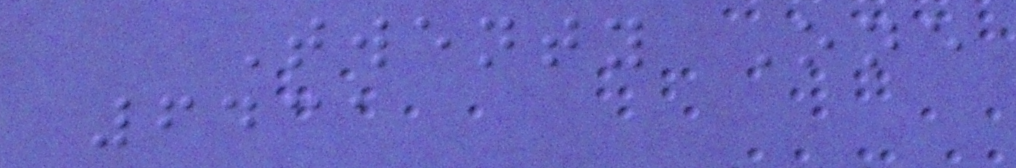Twenty One
6431
